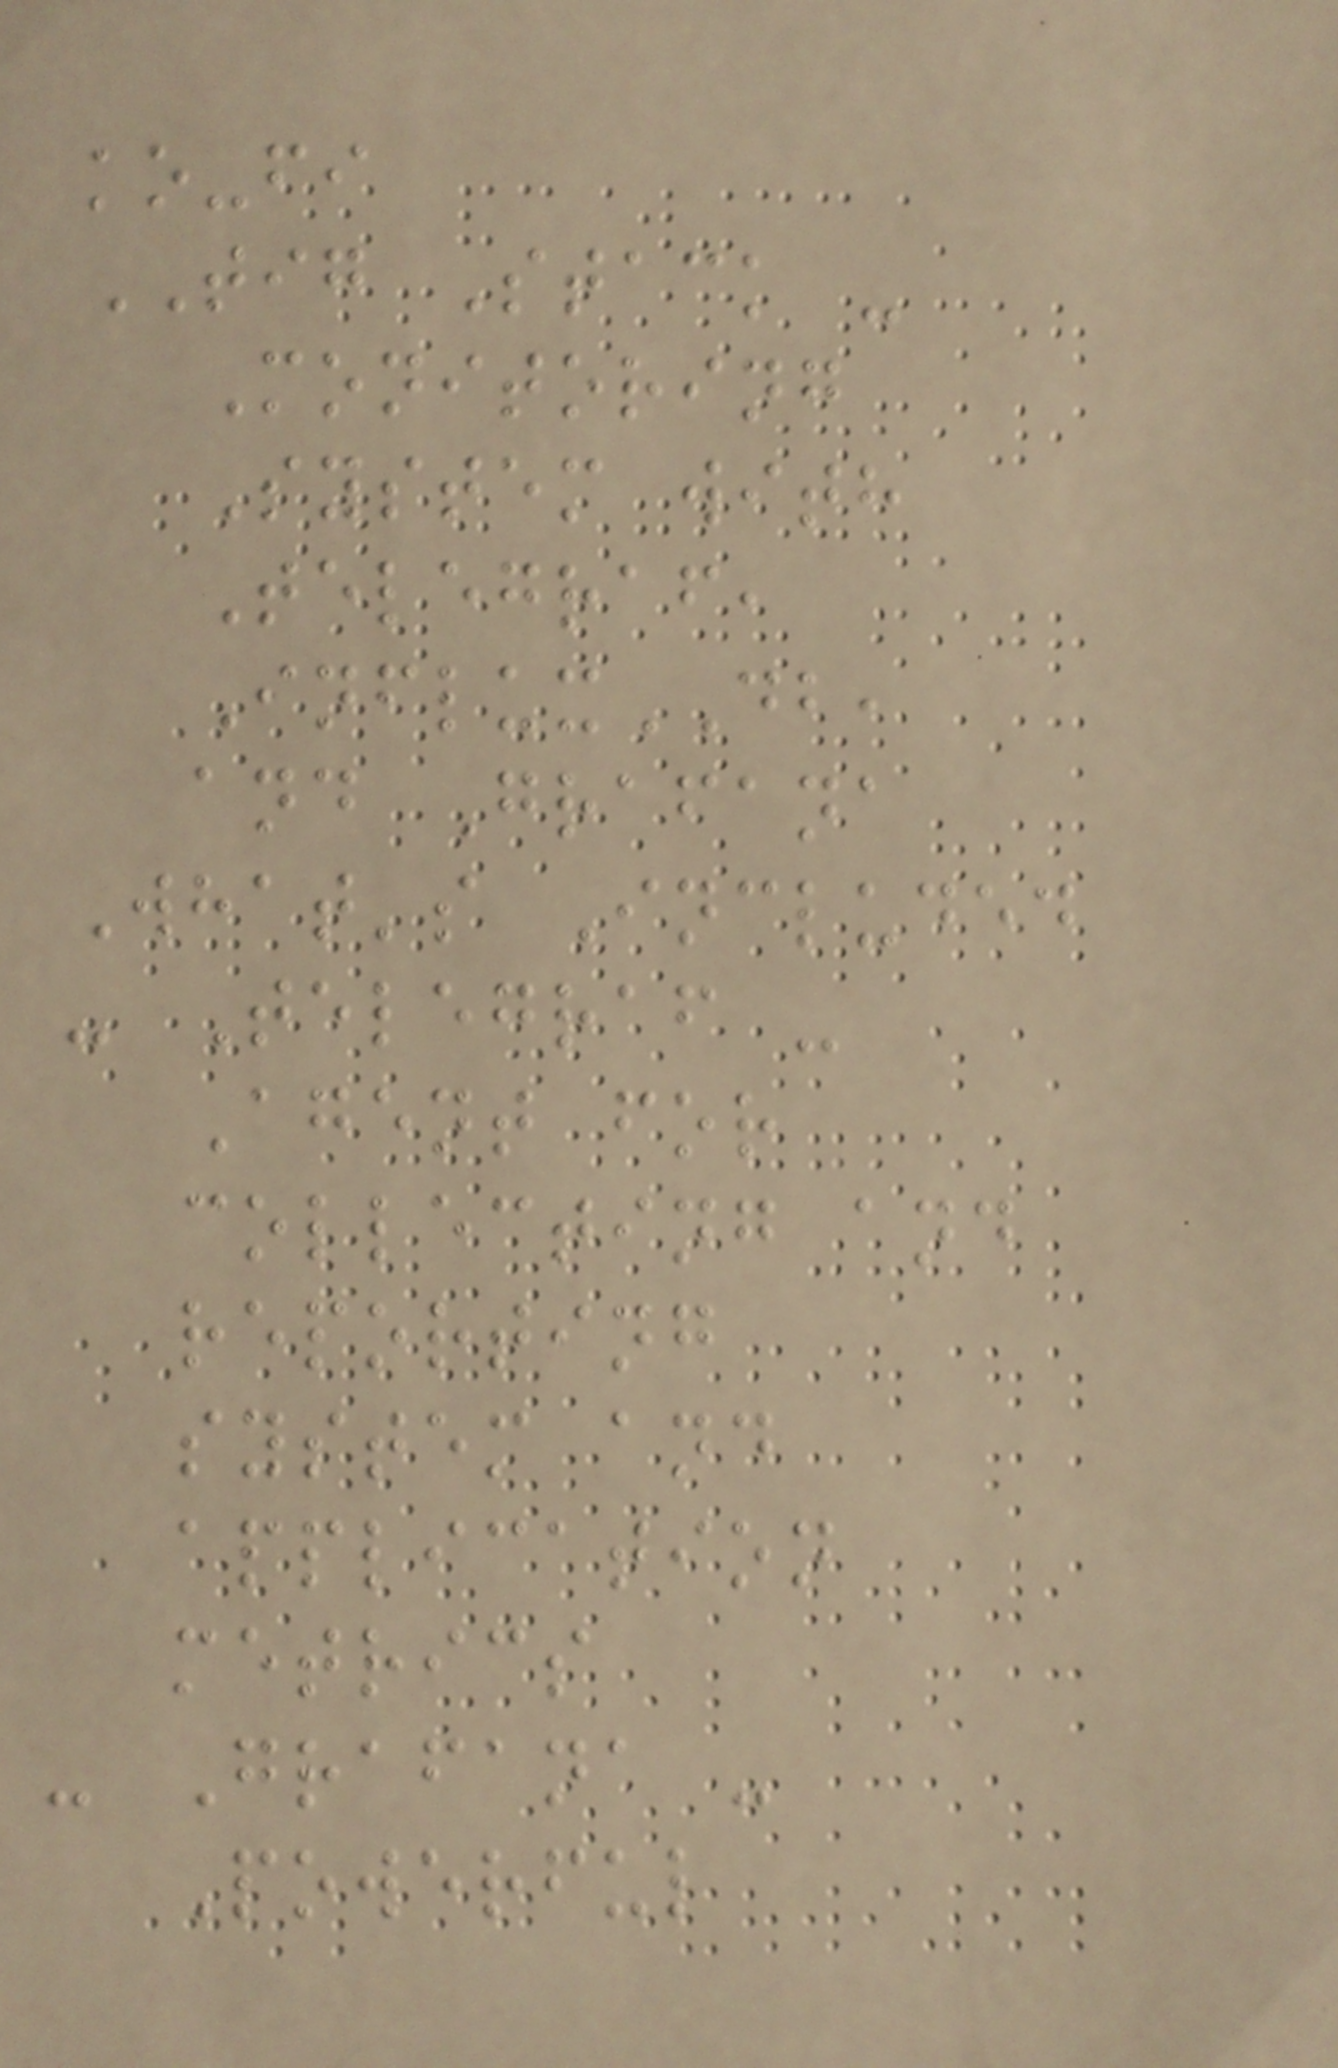ko-fi
TIG Stack -
Monitoring
System with
Telegraf,
InfluxDB,
and Grafana
What's Included
- Telegraf -
Agent for
collecting and
reporting
system and
application
metrics
- Grafana -
Powerful
